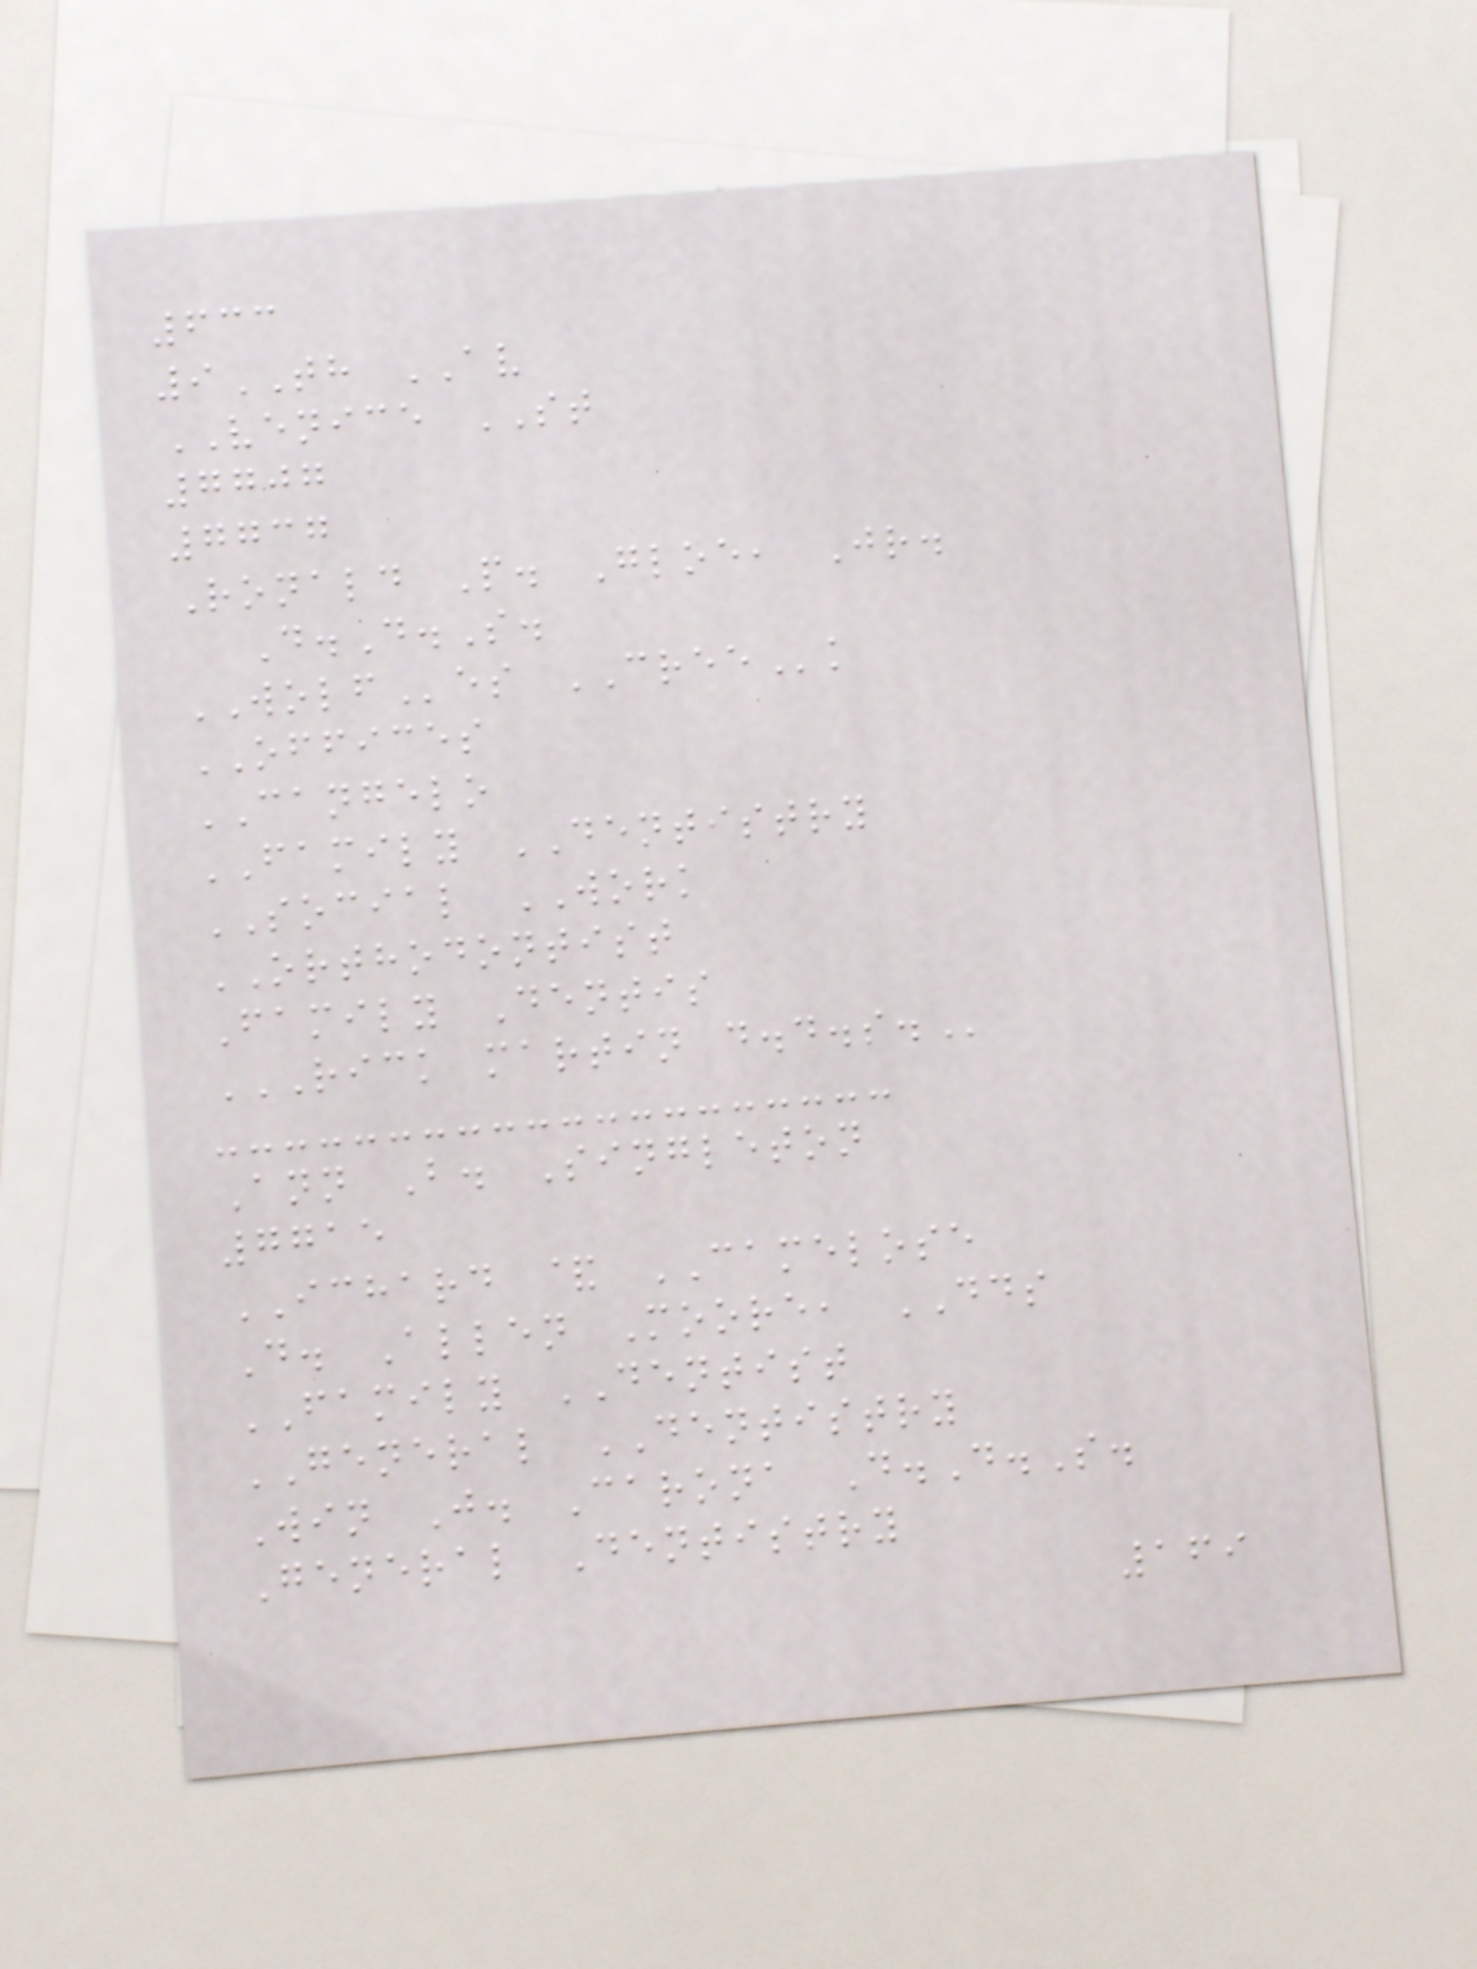633
9TH AV
VENICE ST
7707
7737
Ronald P. Gloe, Jr.
D.D.S.
WOLFes CREEk
OFFICES
CANGELO
FAMILY DENTISTRY
SOCIAL WORK
ORTHODONTIST
Family Dentis
RICK MARTIN D.D.S.
Ann B. Singleton
7715
ICHARD & CAMELOSE
D. Allen Moore, DDS
FAMILY DENTIST
GENERAL DENTISTRY
Win J. Carona D.D.S.
General Dentistry
169
